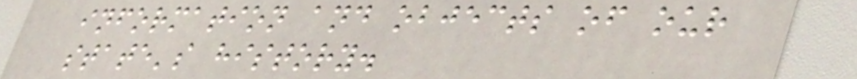information and objects of our
state's history.
